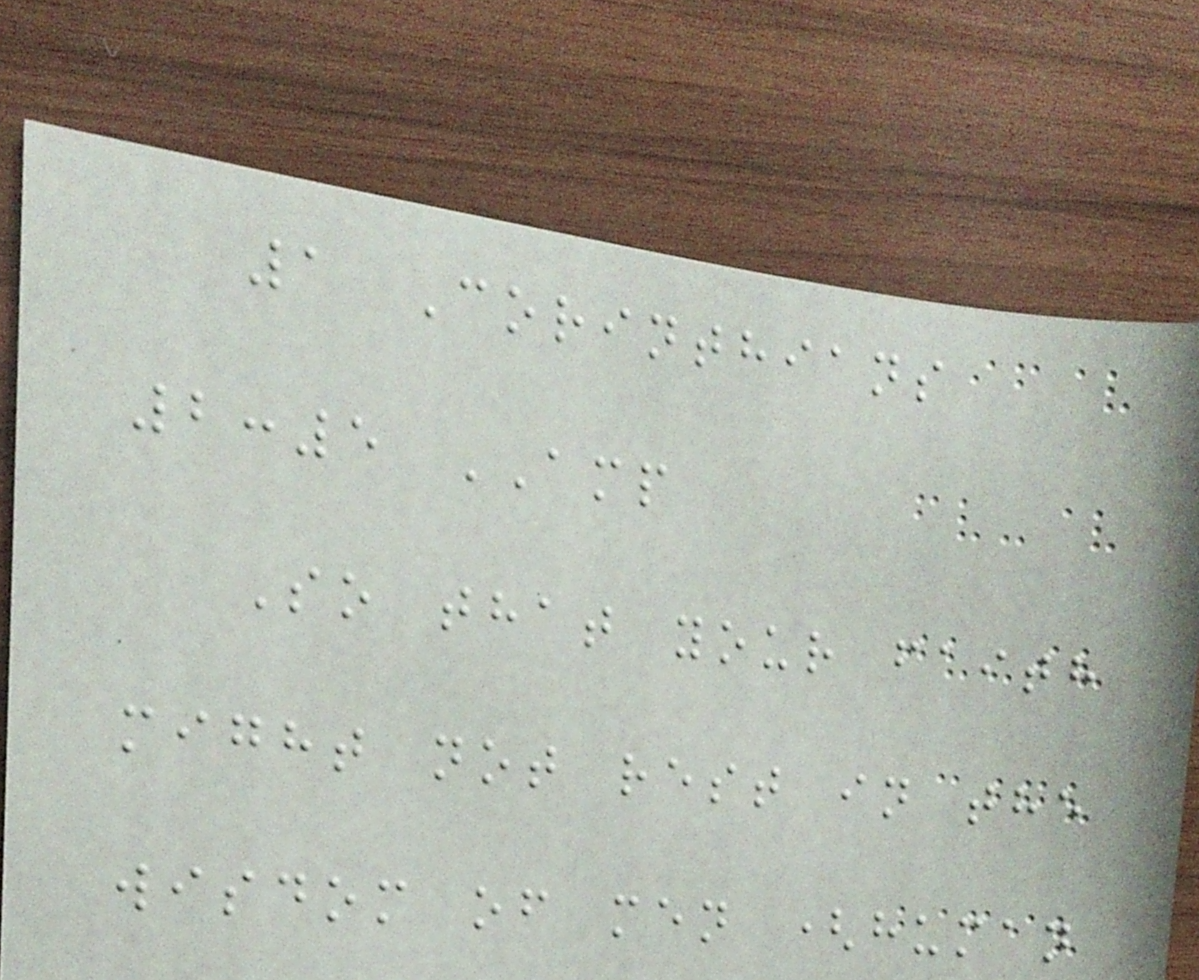1 Corinthians
2:5 AMP
So that your faith
might not rest in the
wisdom of men (human
